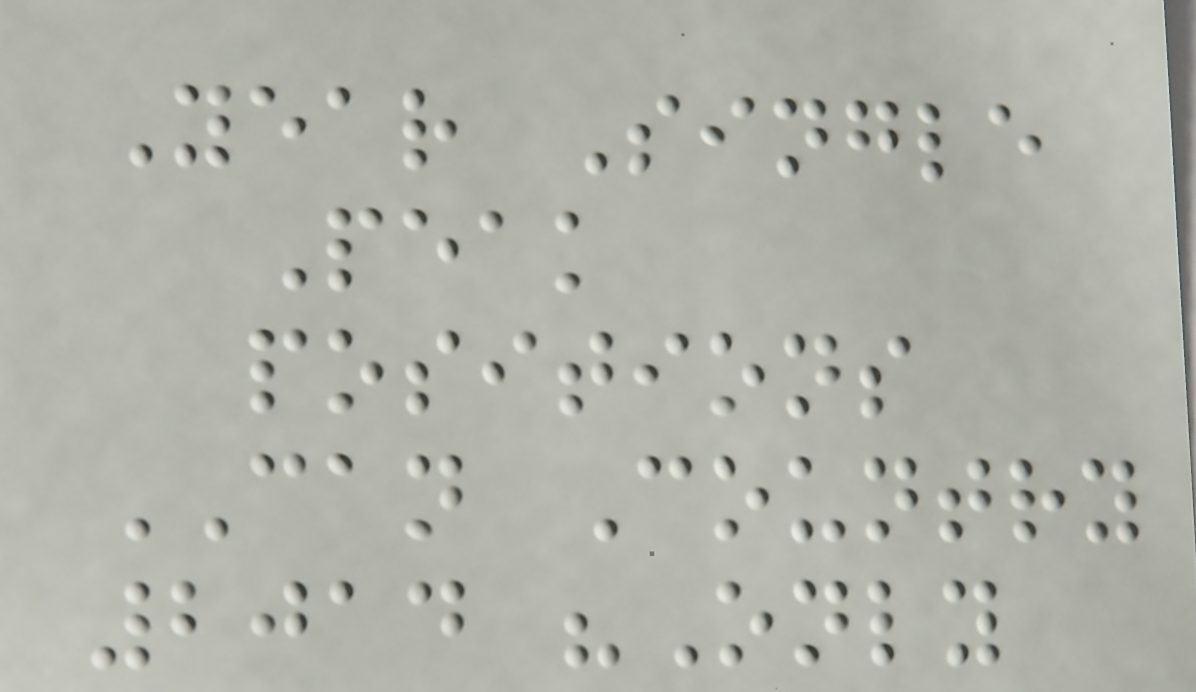Year Single
Peak
positions
CAN Country
2014 "Only
